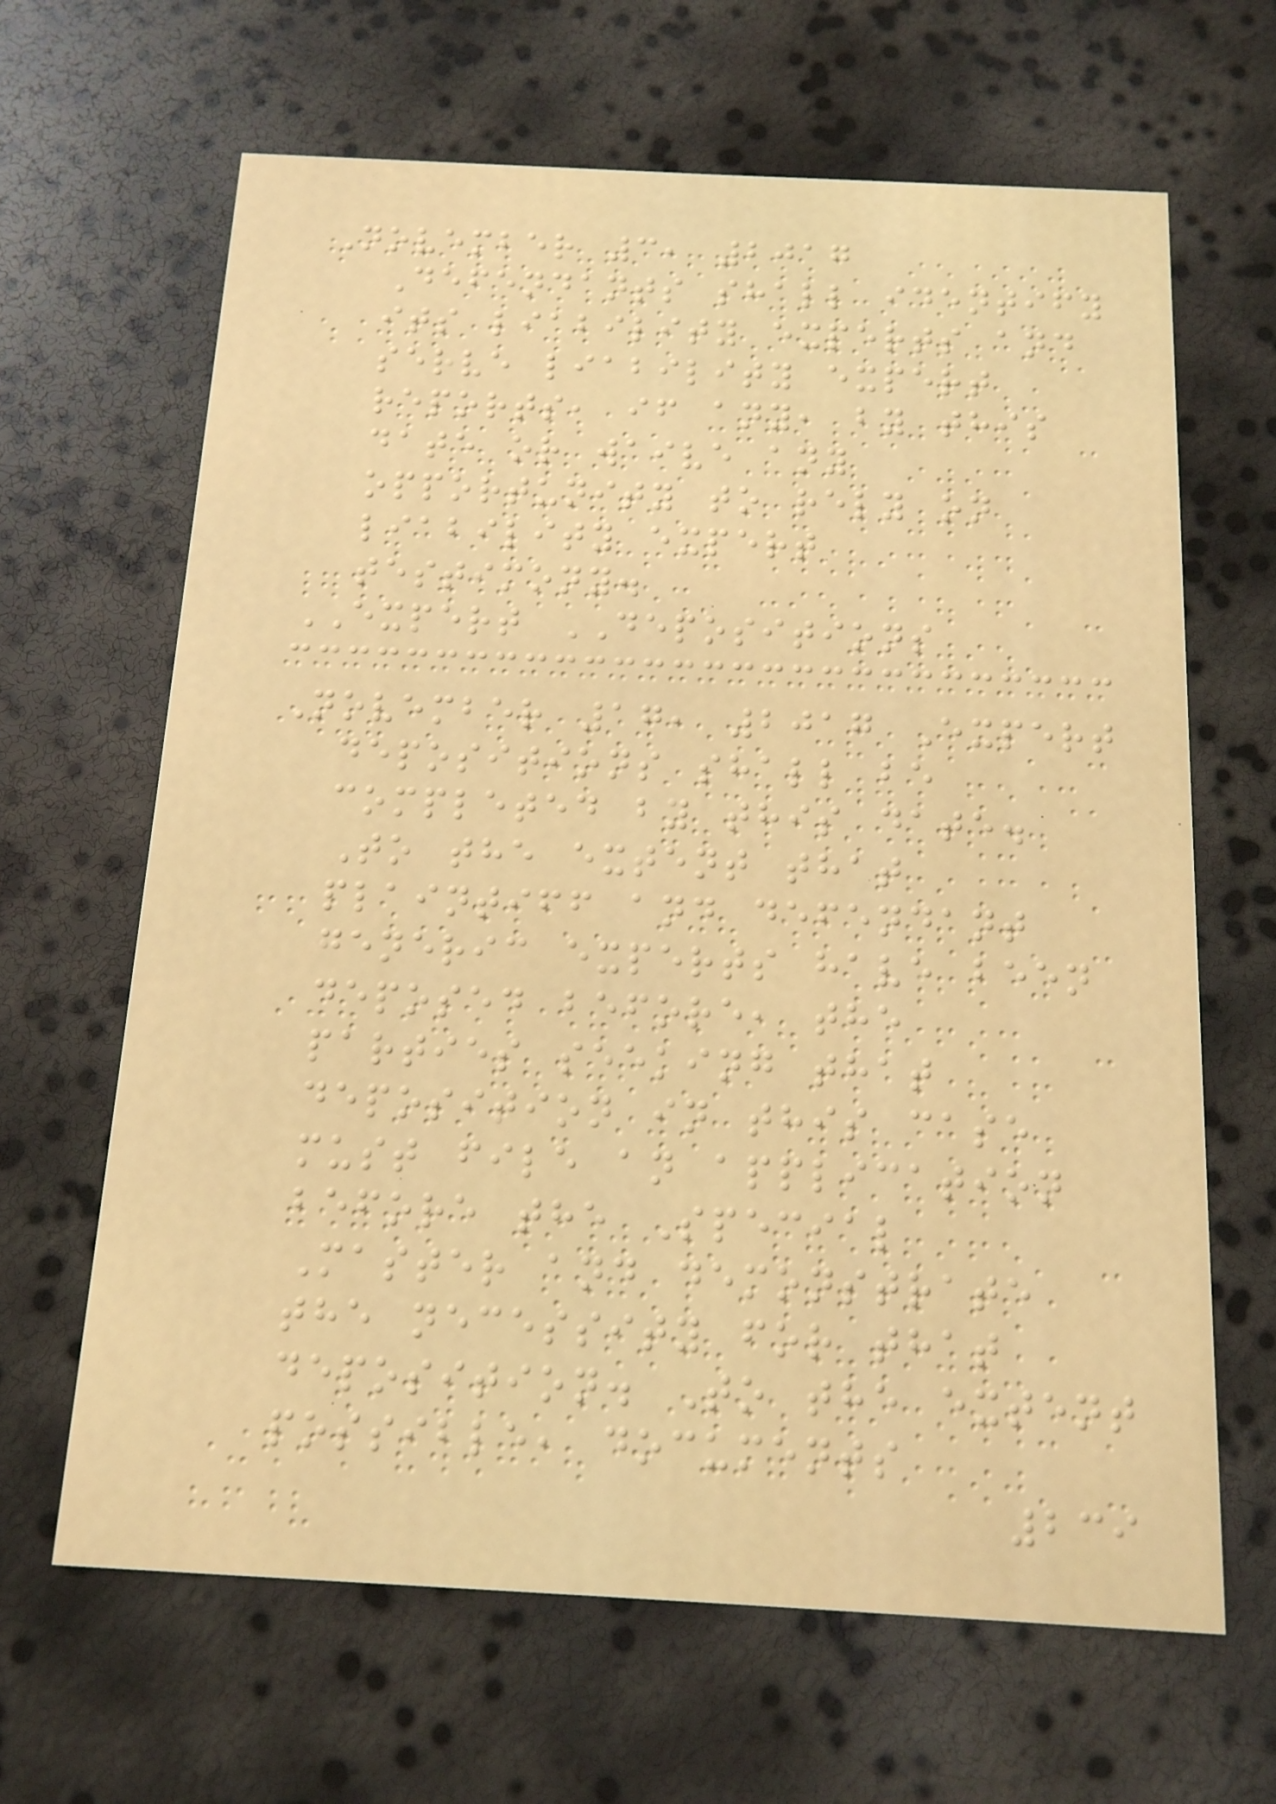November 3, 2017
Defendants shall identify
its liability experts and
serve liability expert
reports, if any, by this
date or waive any
opportunity to rely on
liability expert
testimony.
EXPERT DEPOSITIONS
November 17, 2017 Expert
depositions shall be
completed by this date.
To the extent that
plaintiff and defendant
generic experts have been
deposed before, the
parties seeking that
deposition in this case
must file an application
before the Special
Master and demonstrate
the necessity for that
deposition. To the extent
possible, documents
239
